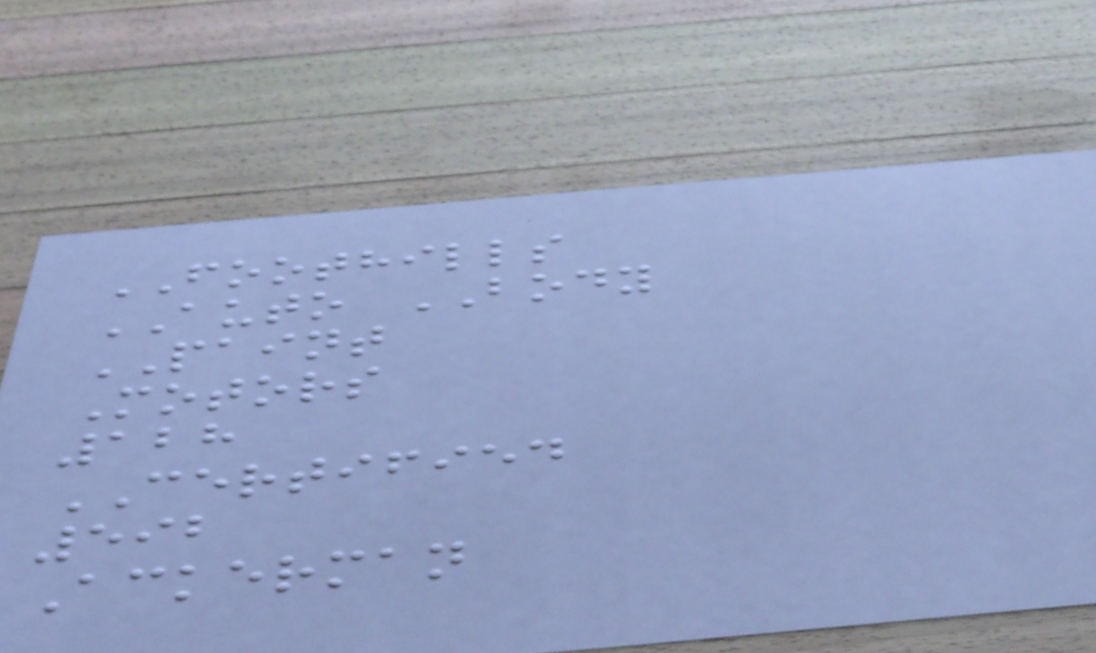FOOTHILLS
AUTO BODY
PAINT
Motors
128
CERTIFIED
592
Ackerman
